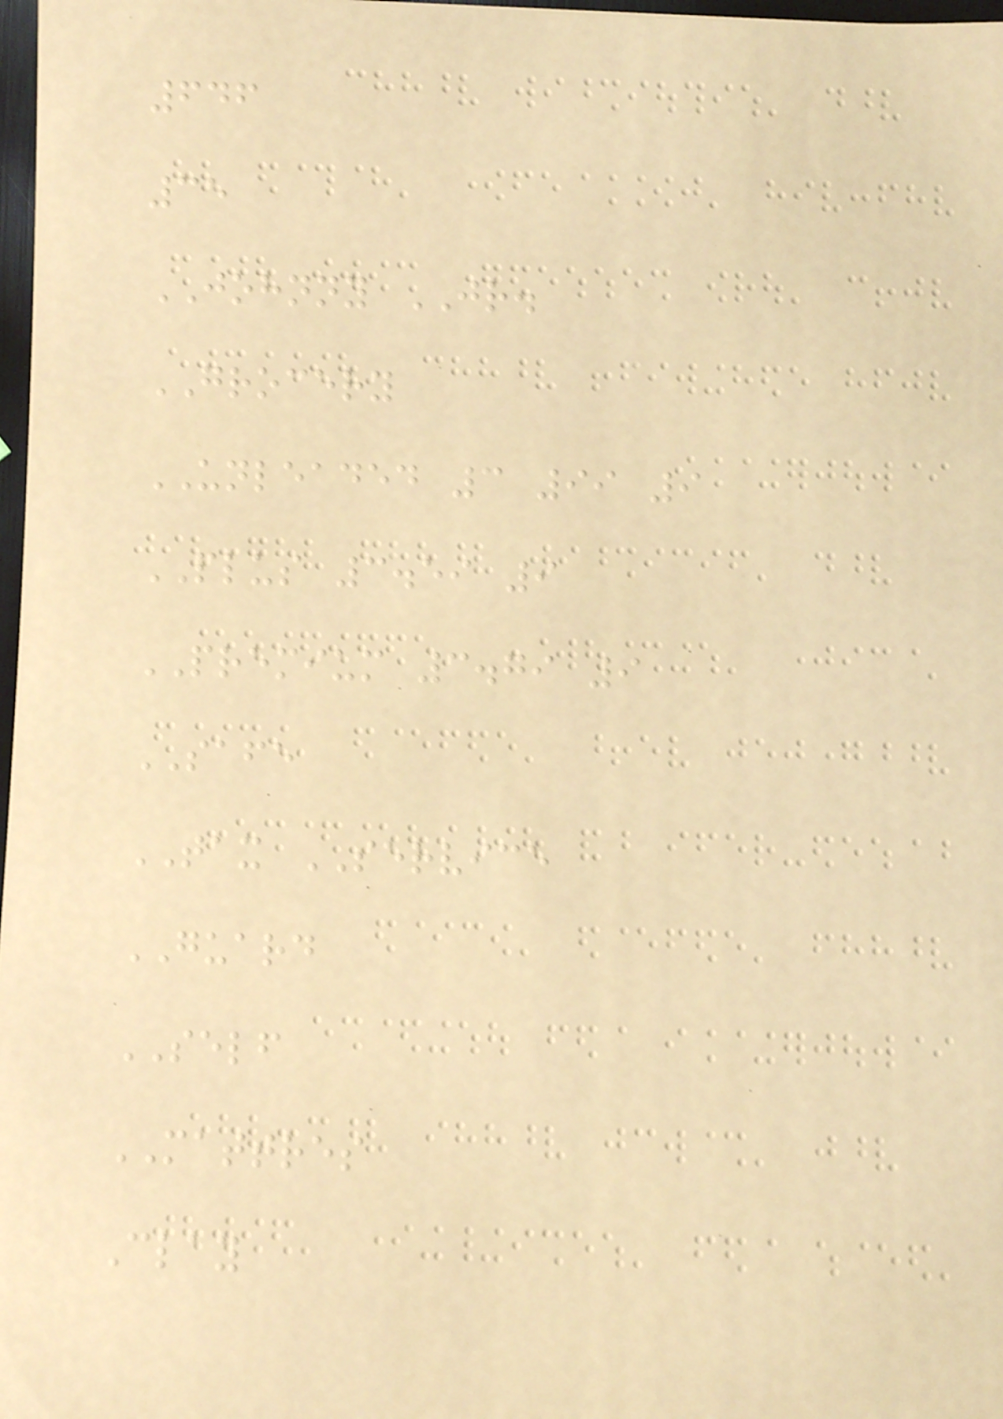646
35
JOHNNY JR.
GROCERY
UNLEADED 3 99 9
PLUS 3.59 9
PREMIUM 3.79 9
SAFE
TAX SERVICE
GUARD
SELF
MATTRES
Clay
